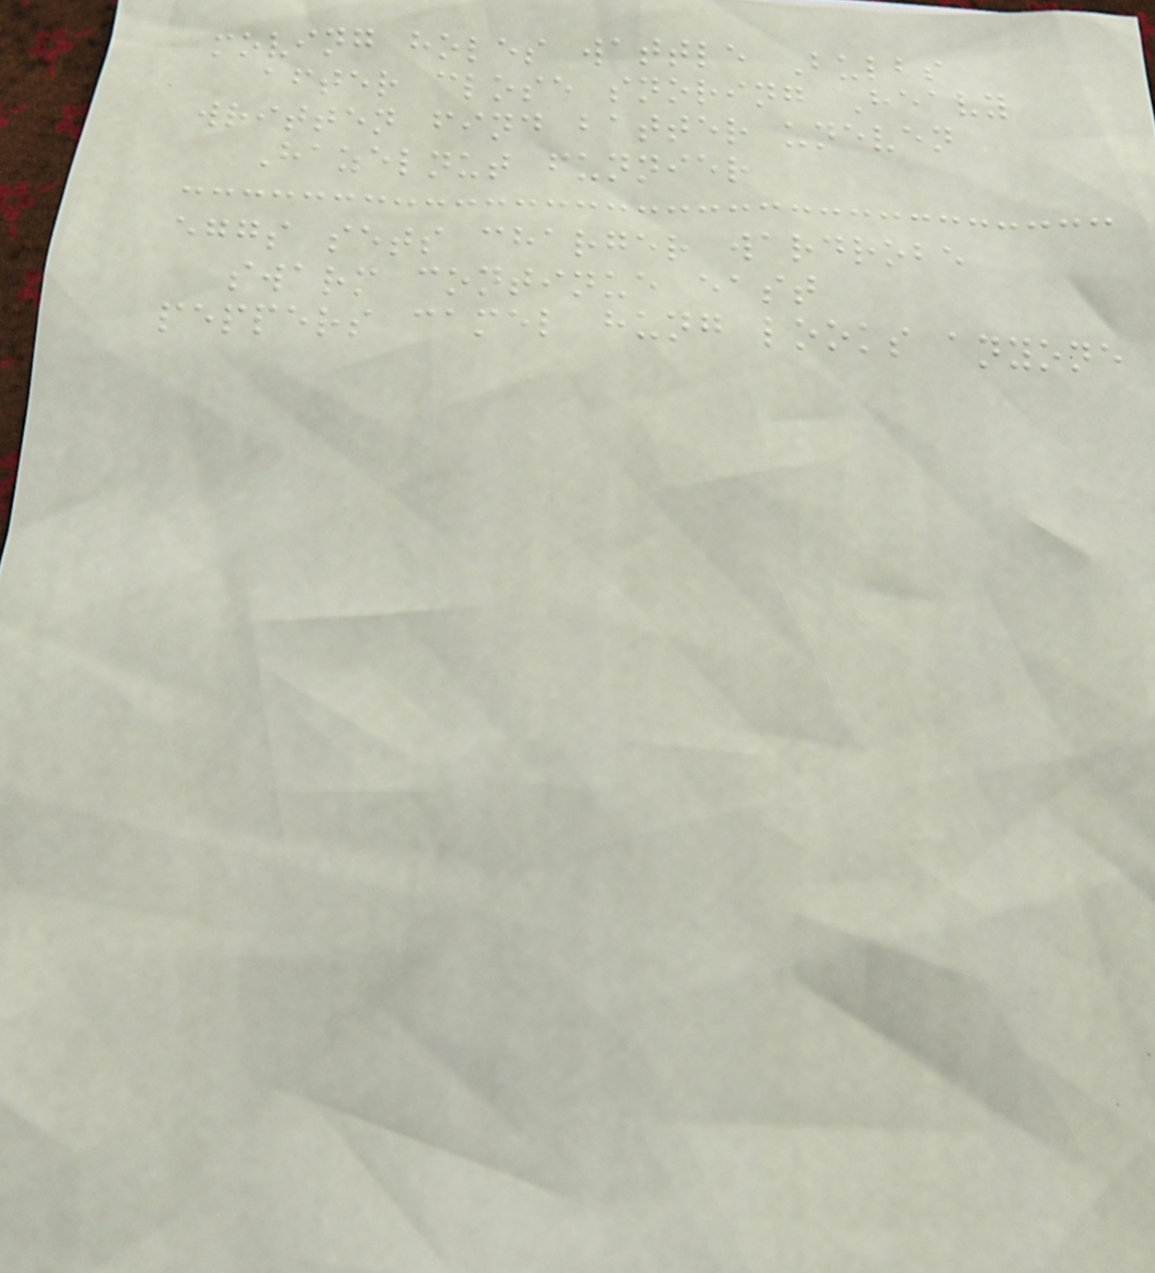moving holes wattle Bulbs
after close snoring Heavy
written find batter uneven
Hazelnut funnier
eggs sets charger wardrobe
swarm continue east
peppers camel hung looks anyone
